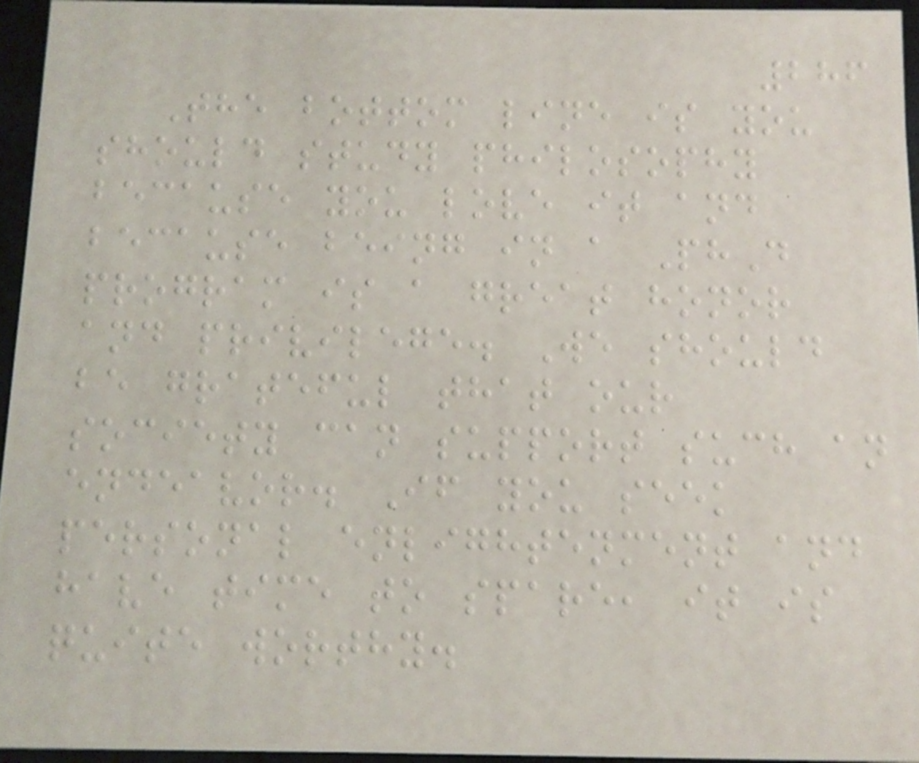286
The bottom line is you
should study philosophy
because you love it and
because being in a PhD
program is a great honor
and privilege. We should
be grateful that our
society can support such an
endeavor. If you seek
personal enlightenment and
have time to spare, it is
quite worthy.
